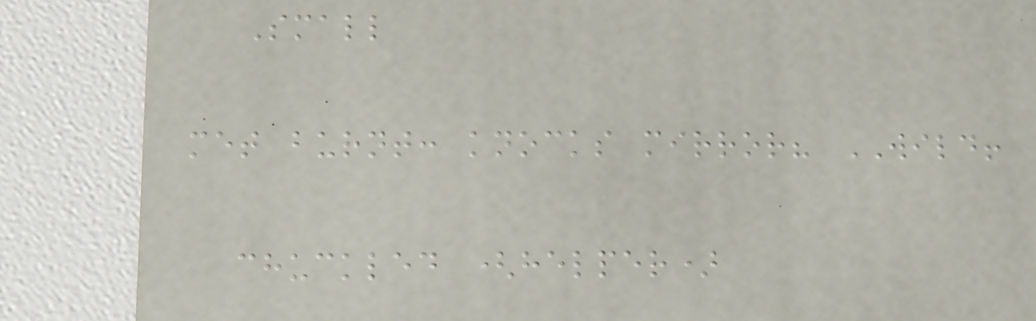Small
met burnt: knocks mirror? WILD!
chuckled (helper)
